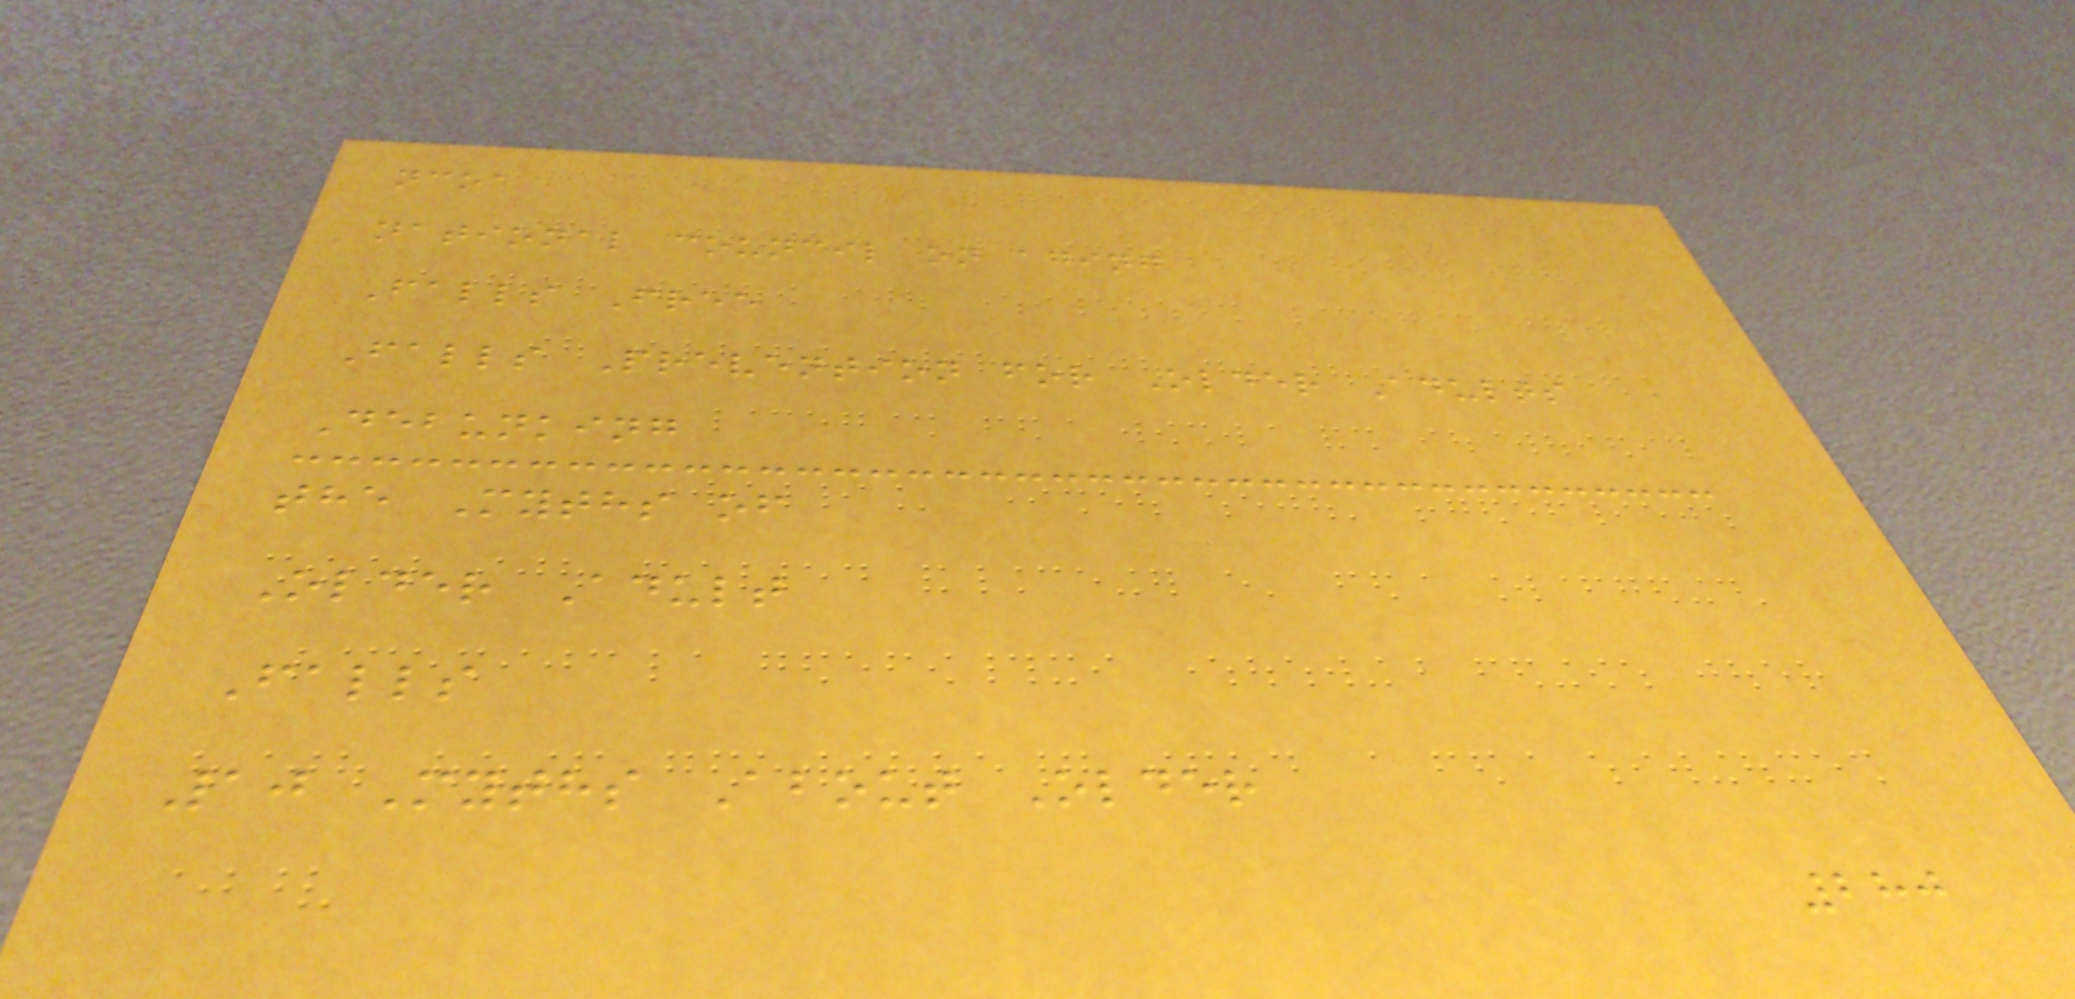ncoa
national council on aging
Falls Free
Falls Prevention for Older Adults
Debunking
the Myths of
Older Adult
Falls
10 Myths About Older
280
